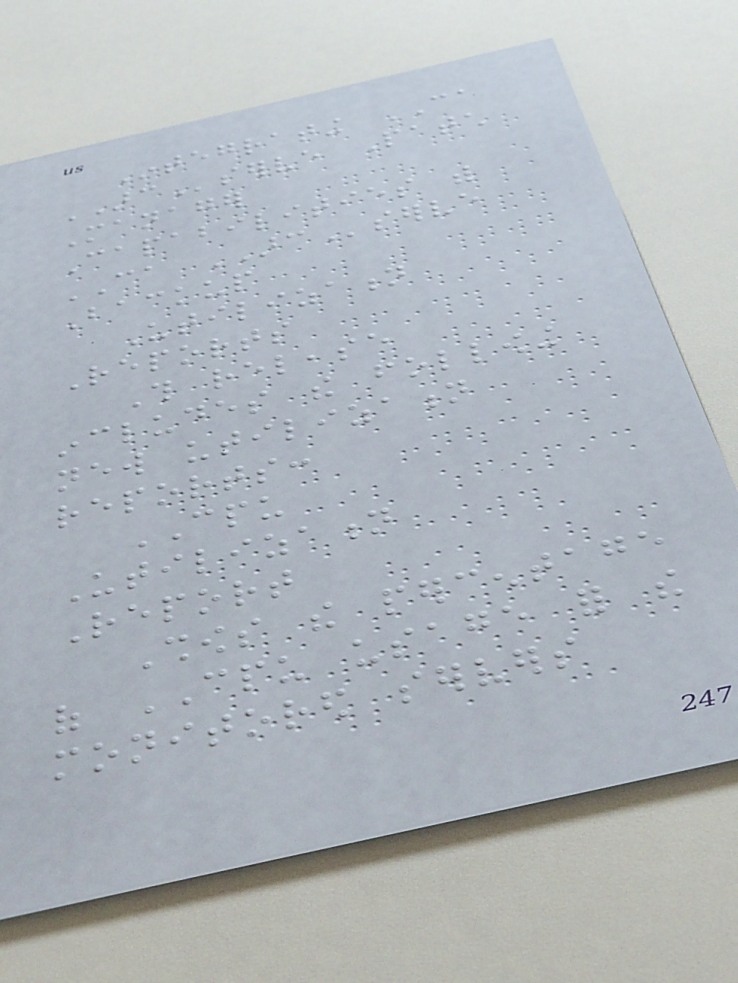Integrating CA
ARCserve Patch
Manager
Capabilities with
CA ARCserve
Backup
Utilization
Reports
This release
includes the following
new utilization
reports:
CPU
Utilization
Report
Shows the percentage
of CPU usage for the
monitored servers
